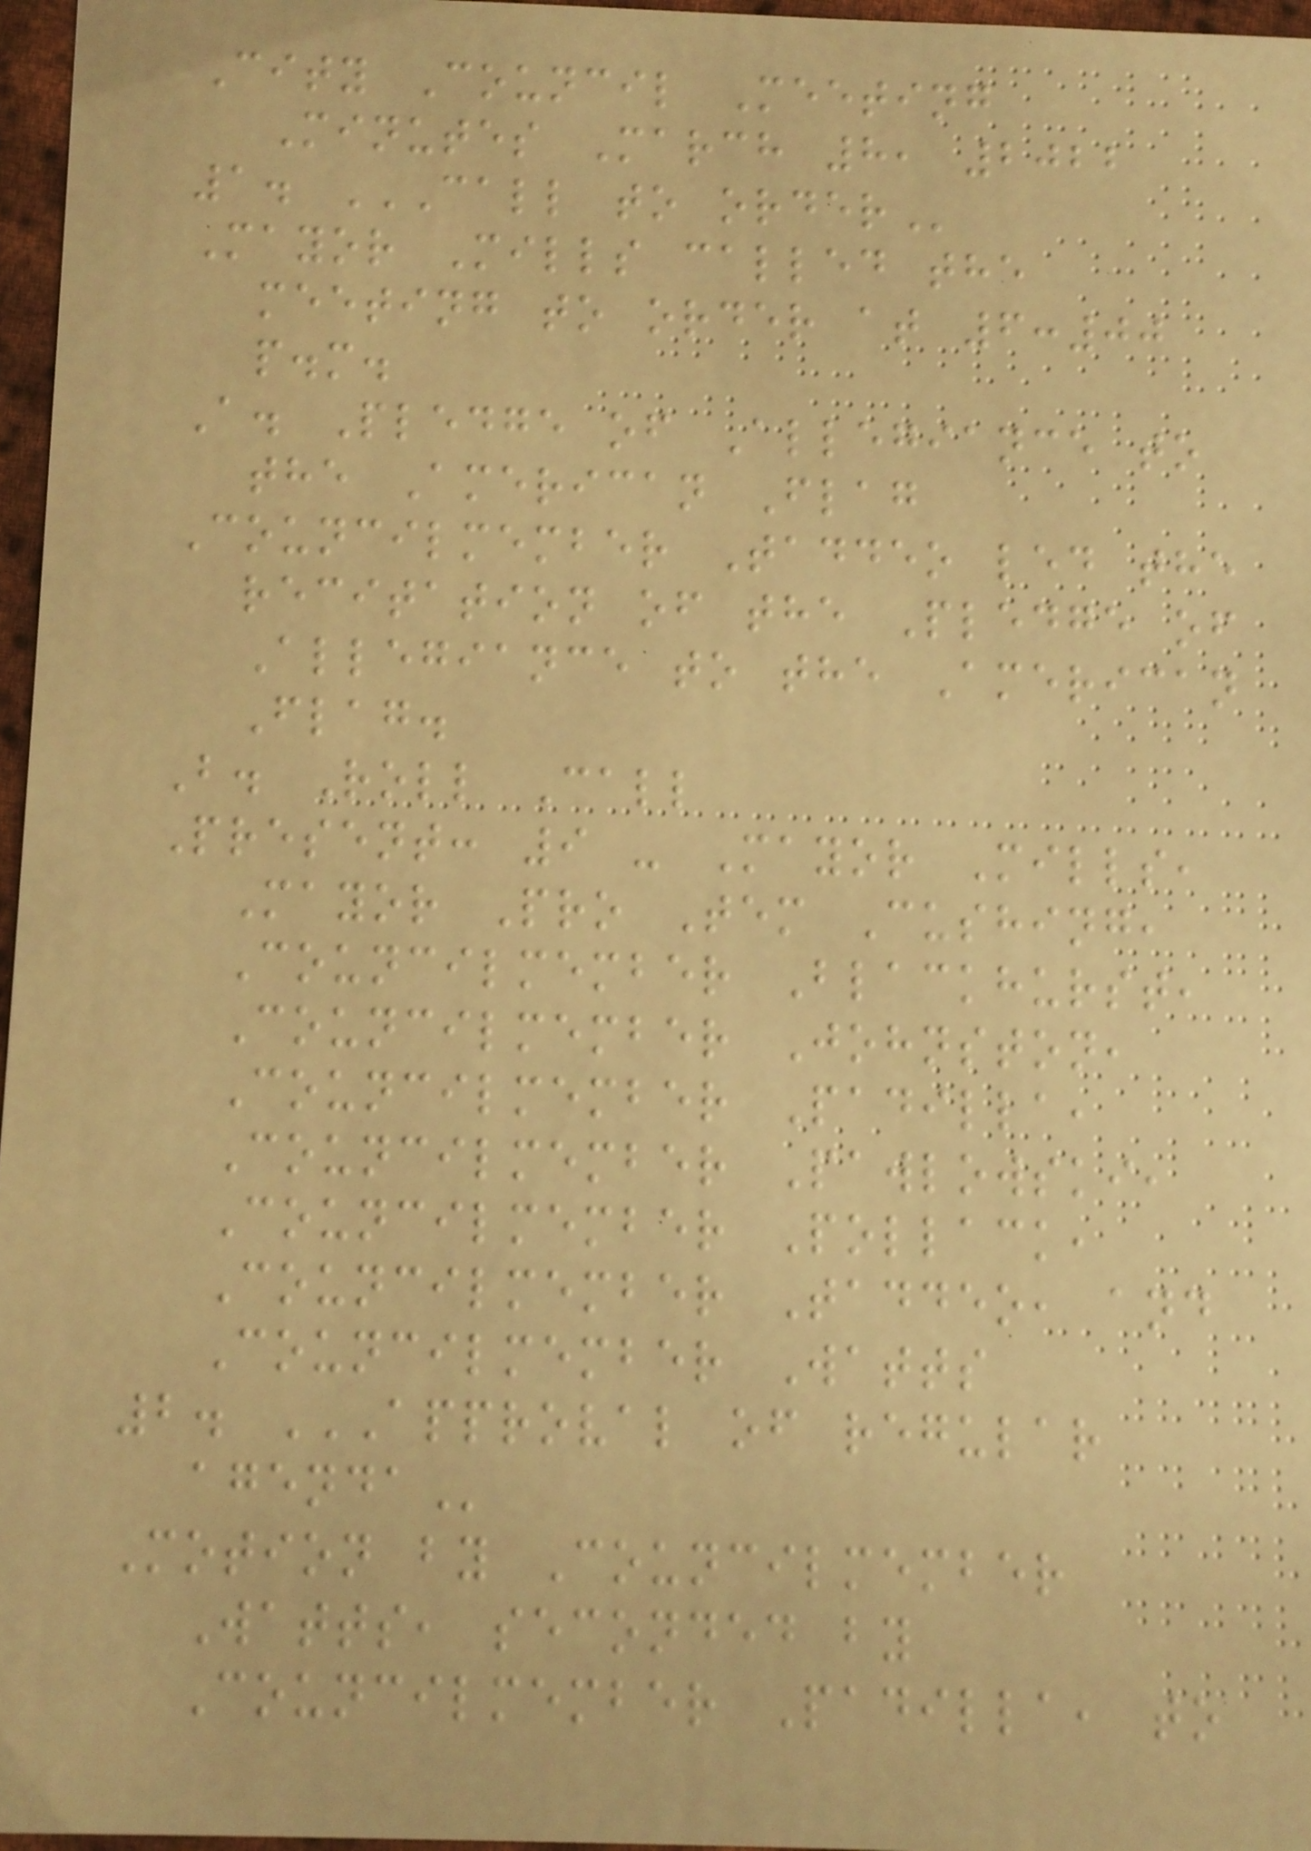City Council Meeting
Minutes March 8, 2022
1. CALL TO ORDER
Mayor Mills called the
meeting to order at 6:00
p.m.
A. Pledge of Allegiance to
the American Flag
Councilmember Taddeo led the
recitation of the Pledge of
Allegiance to the American
Flag.
B. Roll Call
Present: 9 - Mayor Mills,
Mayor Pro Tem Cushing,
Councilmember Blackhurst,
Councilmember Johnston,
Councilmember Padilla,
Councilmember Pawlowski,
Councilmember Pollack,
Councilmember Taddeo, and
Councilmember Watts
2. APPROVAL OF REGULAR
AGENDA
Motion by Councilmember
Watts, seconded by
Councilmember Padilla, to
